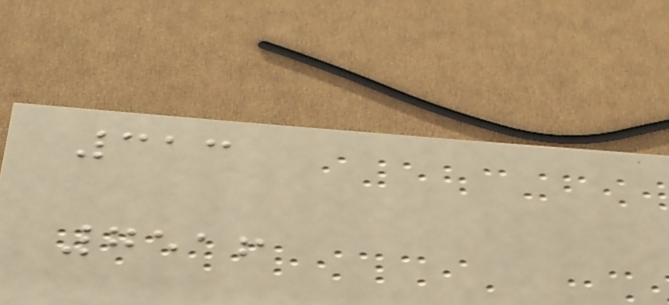313
7516
